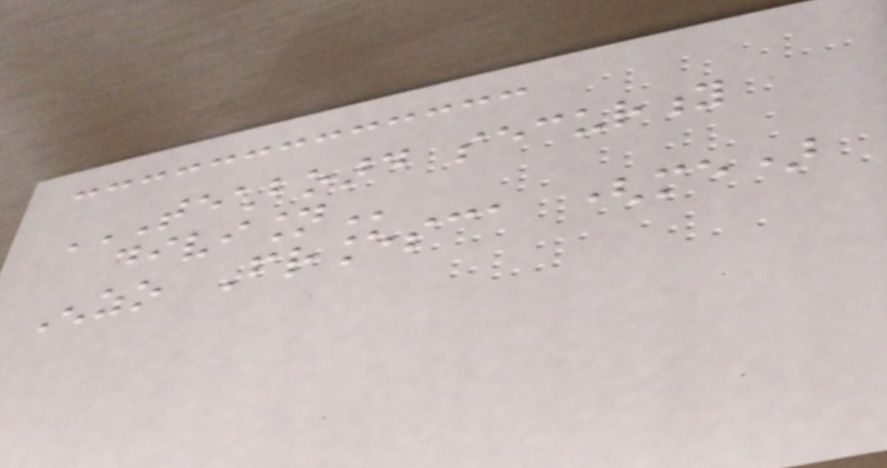TECHBOARD SECURITY
DIVISION
Enzo Francesca (me)
